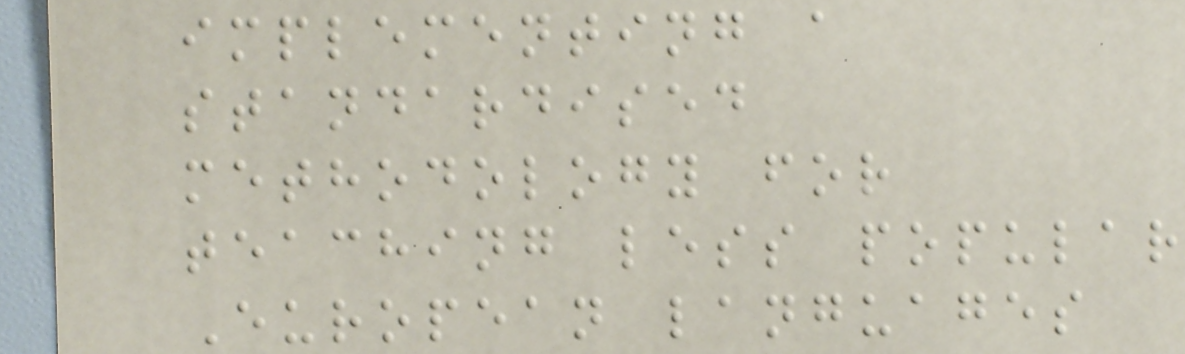implementing a
standardised
methodology for
teaching less popular
European languages
